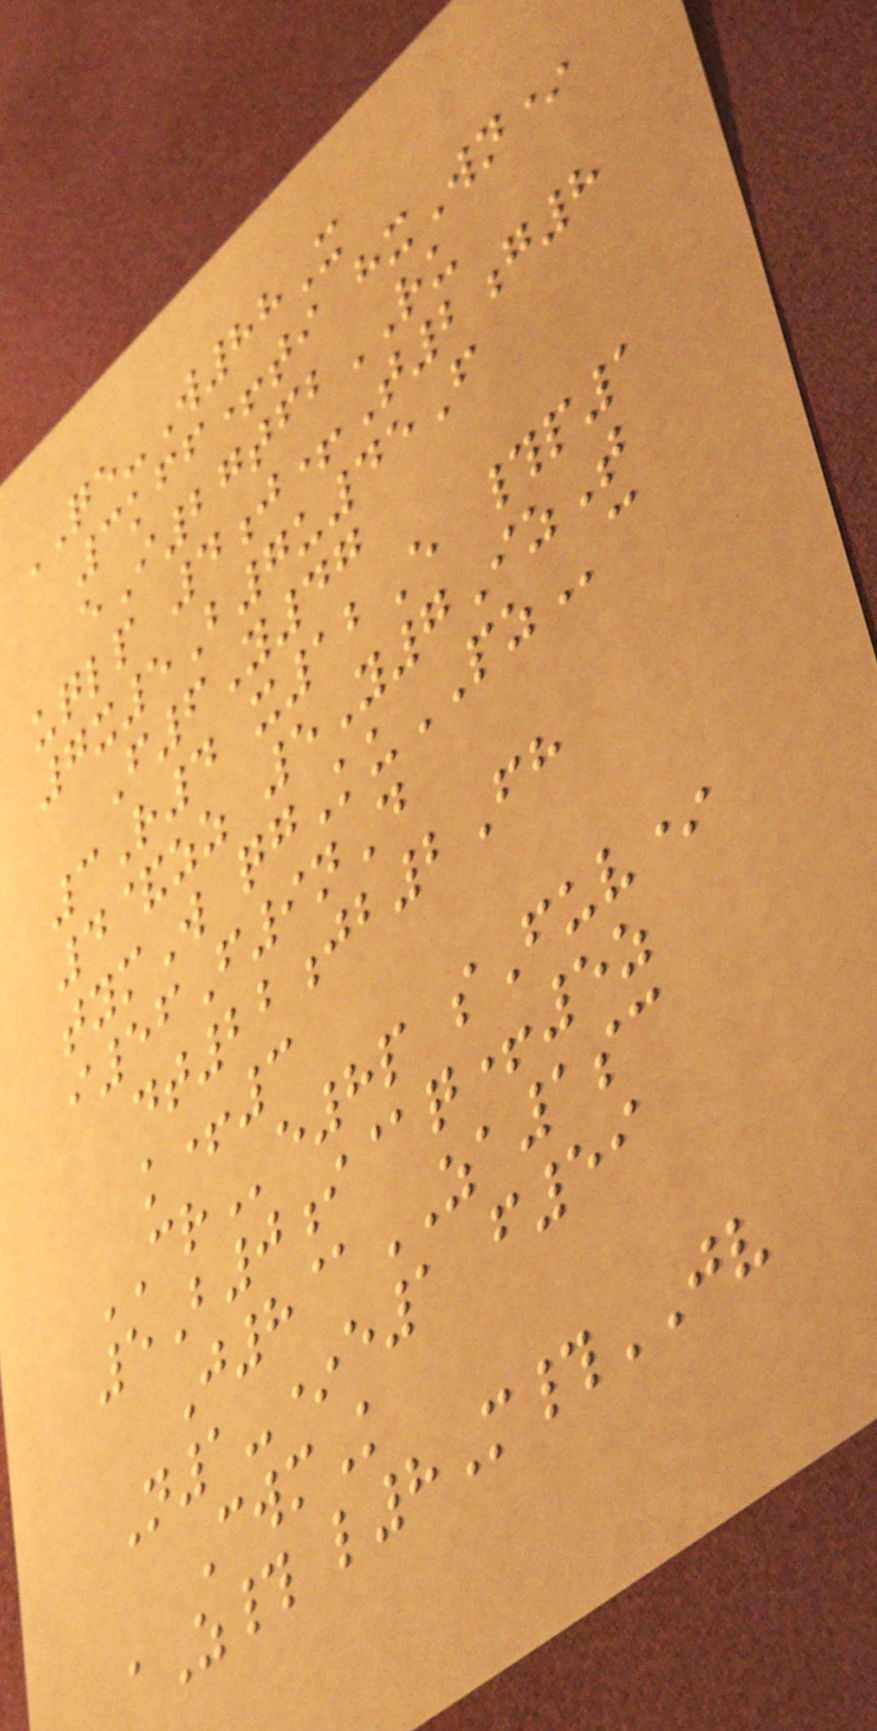QE-W88X
3kff+ti hxWn*
eI27tfbRU
uqlp 4j+T2g8
7x5B7u45F
F6Y47
3R4 x12E #p1
4&zz 5Y7IzT
tymW qgKuPZc
i56F9nD
dt22jb2Fh
k+3
CRe8p sFuv*
5B0i@q+5z
J8@ZA1sc
N1-*e1 f59
CwmK
aZ# l8M#JV
